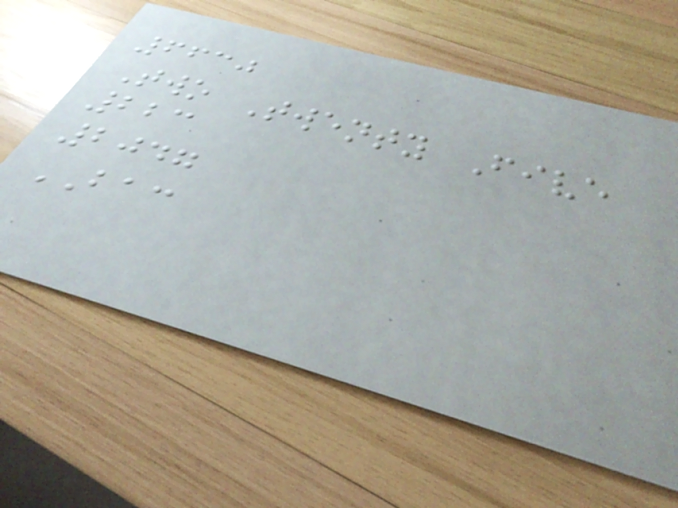6630
Two Twenty Five
223
2047
BAC
